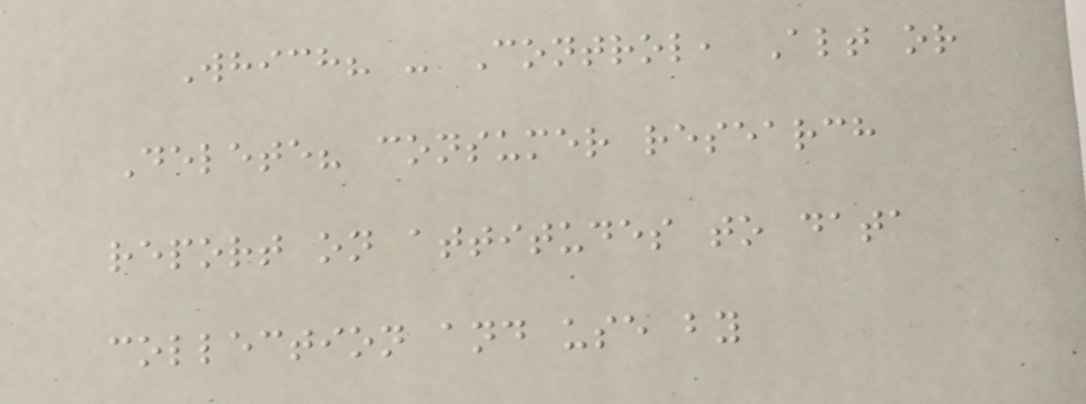Which? - Control, Alt or
Delete? consumer research
report on attitudes to data
collection and use by
